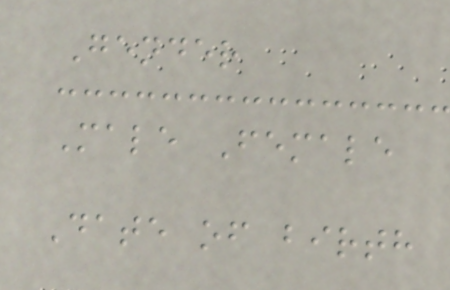Gender
Male Female
Date of birth
